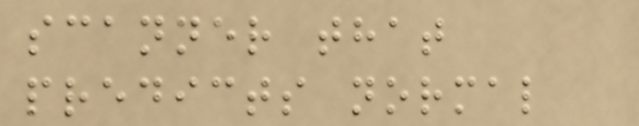scanner that
predicts normal
